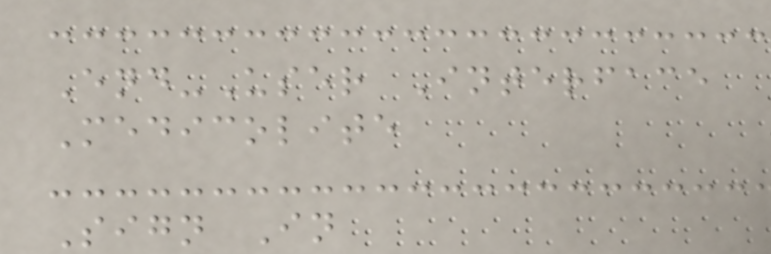End-User Interface
Medicolite
Sign In
